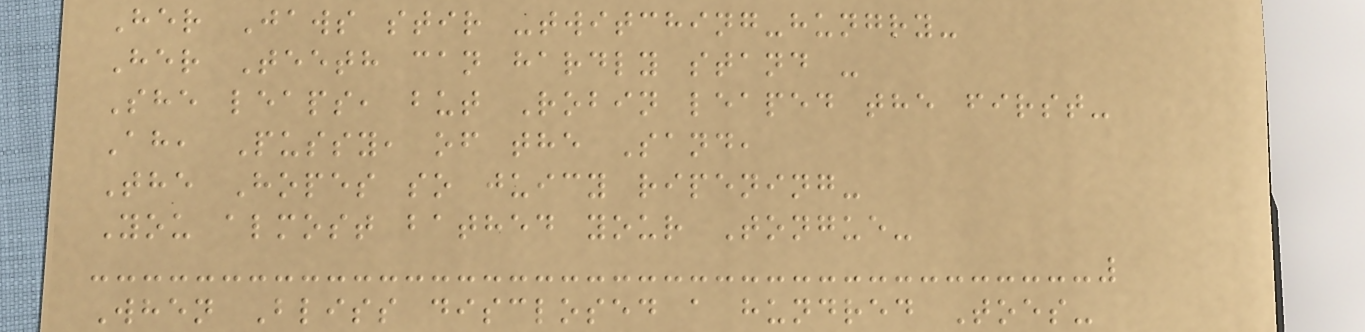Her Jaws stir -twitching-hungry-
Her Teeth can hardly stand -
She leaps, but Robin leaped the first-
Ah, Pussy, of the Sand,
The Hopes so juicy ripening-
You almost bathed your Tongue-
When Bliss disclosed a hundred Toes-
